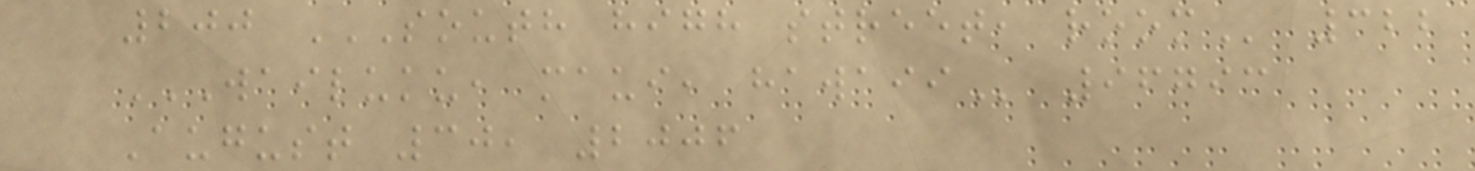200 SOUTH HIGH STREET, ROOM 322
WAILUKU, MAUI, HAWAII 96793
August 30, 2006
